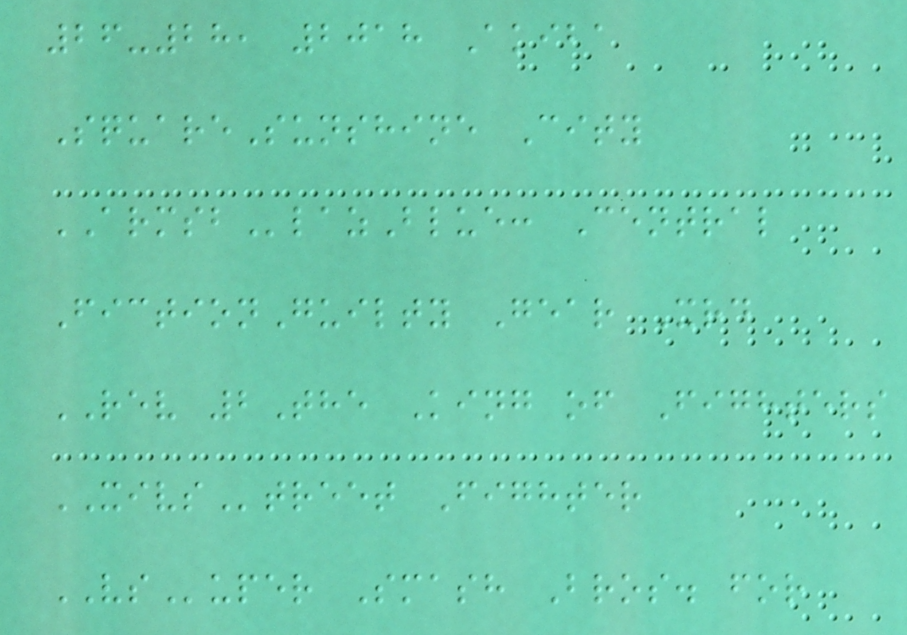26-28, 2018 Akiba
SquareSunshine City
ARMSBlazBlue: Central
FictionGuilty Gear Xrd
REV 2The King of Fighters
XIVStreet Fighter
VSuper Smash Bros. for
